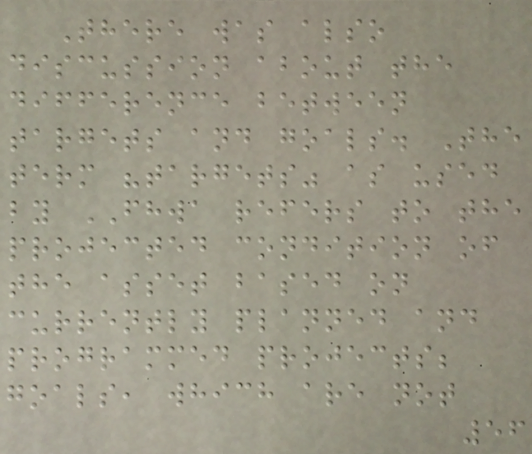There was also
discussion about the
difference between
targets and goals. The
term "targets" as used
by FHWA refers to the
projected condition of
the asset based on
currently planned and
programmed projects;
goals, which are not
56
